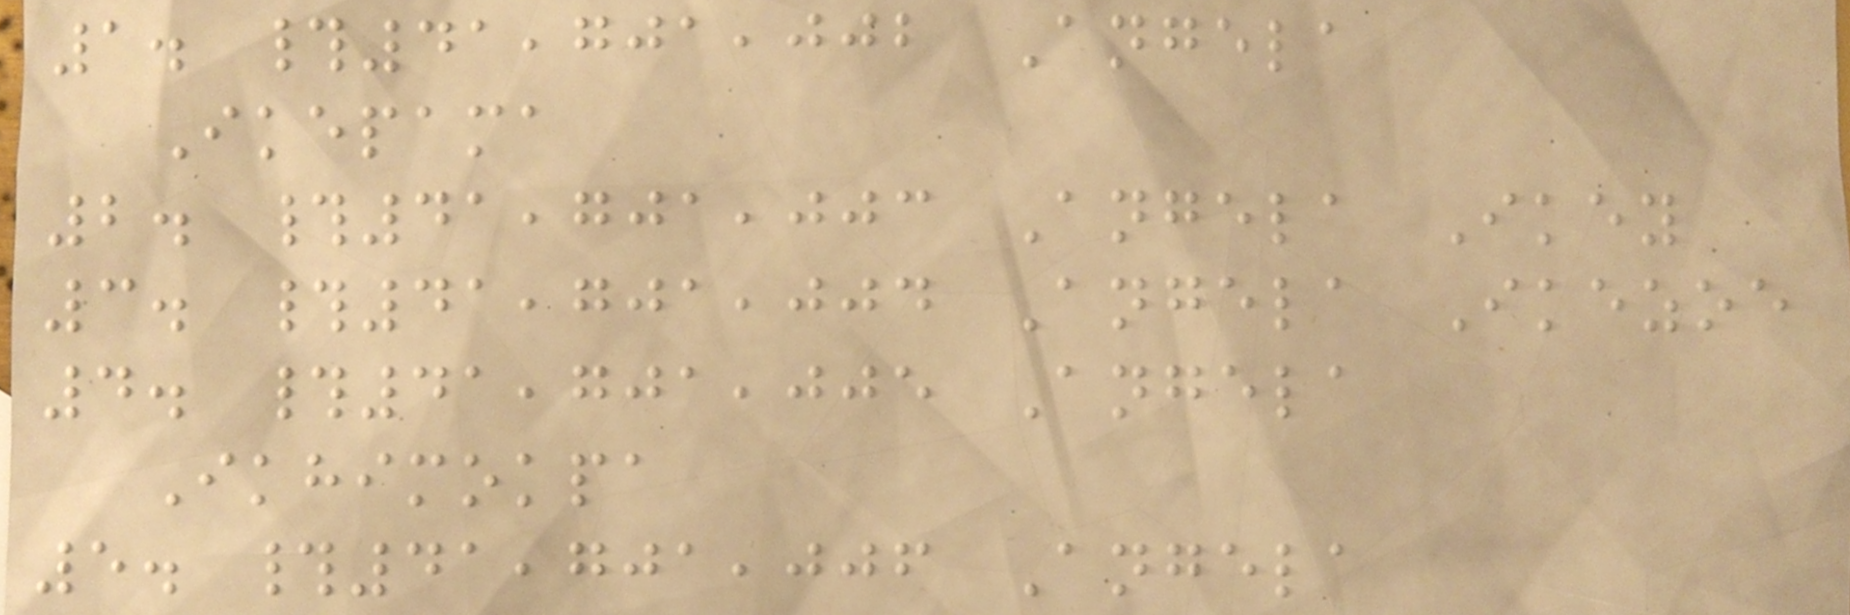1. #41,701,002 Angela
Ikepama
2. #41,701,003 Angela Ikey
3. #41,701,004 Angela Ikezoe
4. #41,701,005 Angela
Ikhimokpa
5. #41,701,006 Angela
